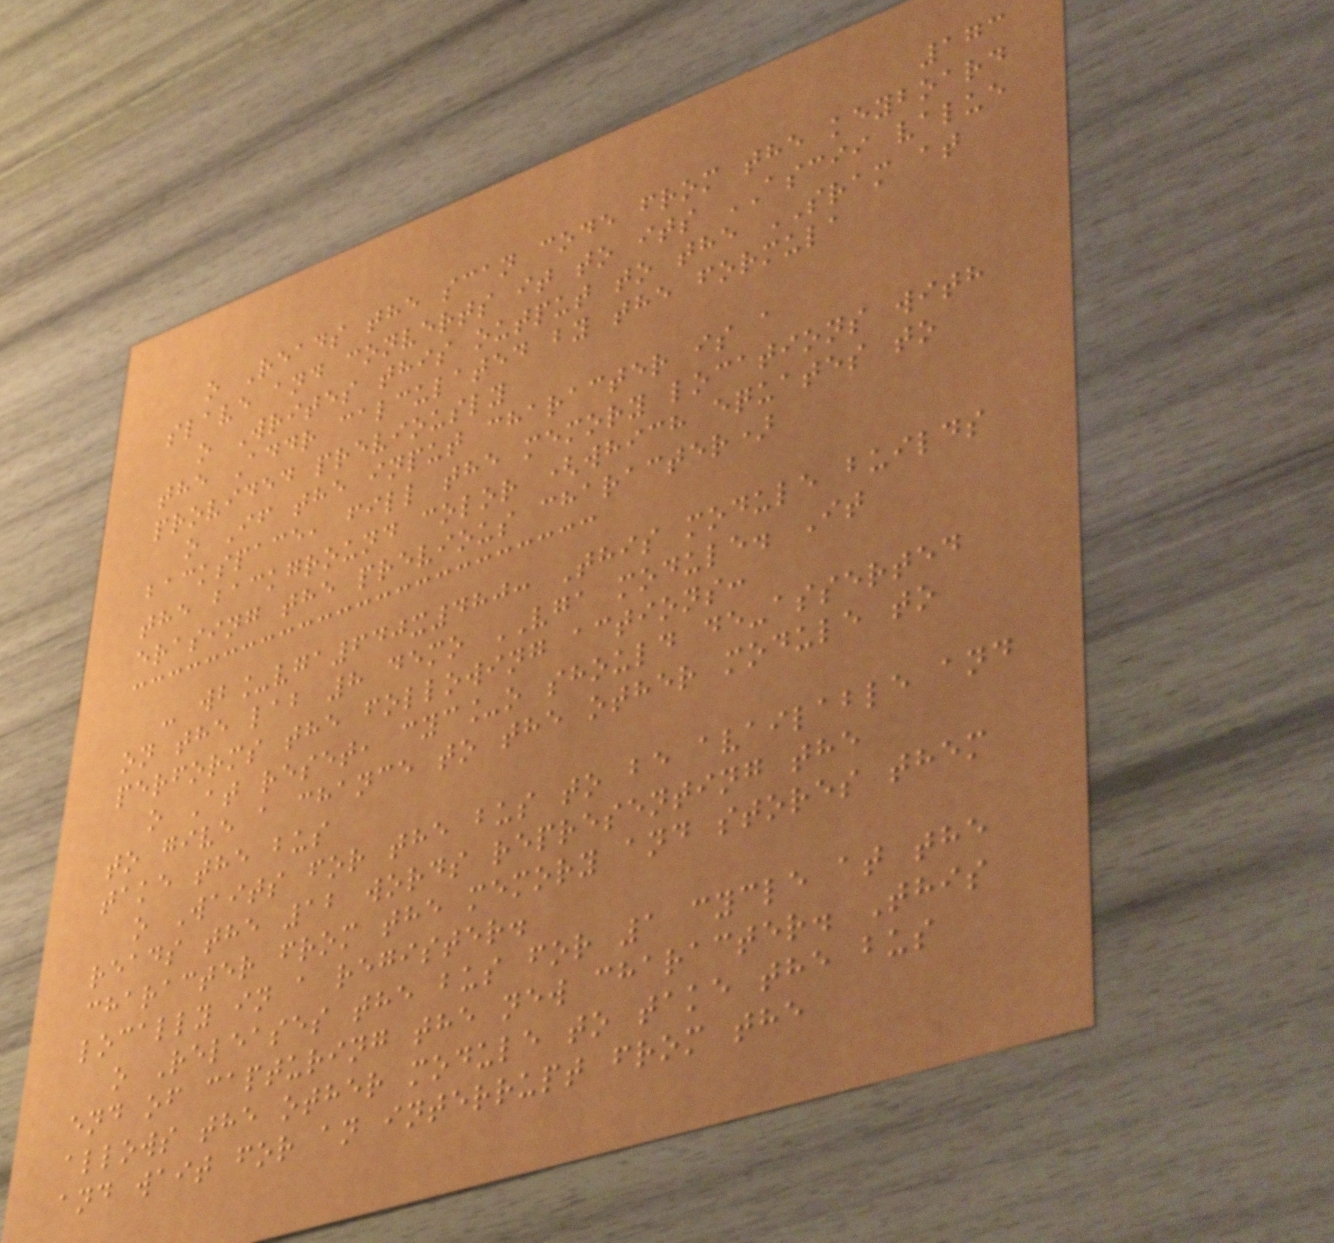173
o Reads the scan code from the keyboard
slave and converts it to its ASCII value
o Writes this output to the SRAM at
the Addr calculated by the formula
provided previously
o If the input character is a
backspace, fill the memory locations with
the background color (which equates to
erasing the previous character)
- wb_vga640x480: This module builds
on the lab 8 demo VGA module. It
performs the following actions:
o At reset, cyc_o should de-asserted
to give a chance to the other module to
take the bus
o Waits for the bus to be available and
reads the 12 words representing the
character from the memory and stores them
locally in a register.
o Releases the bus for 1 cycle at the
end of capturing the new character. This
allows the other module to take the bus
and wait for an interrupt from the
